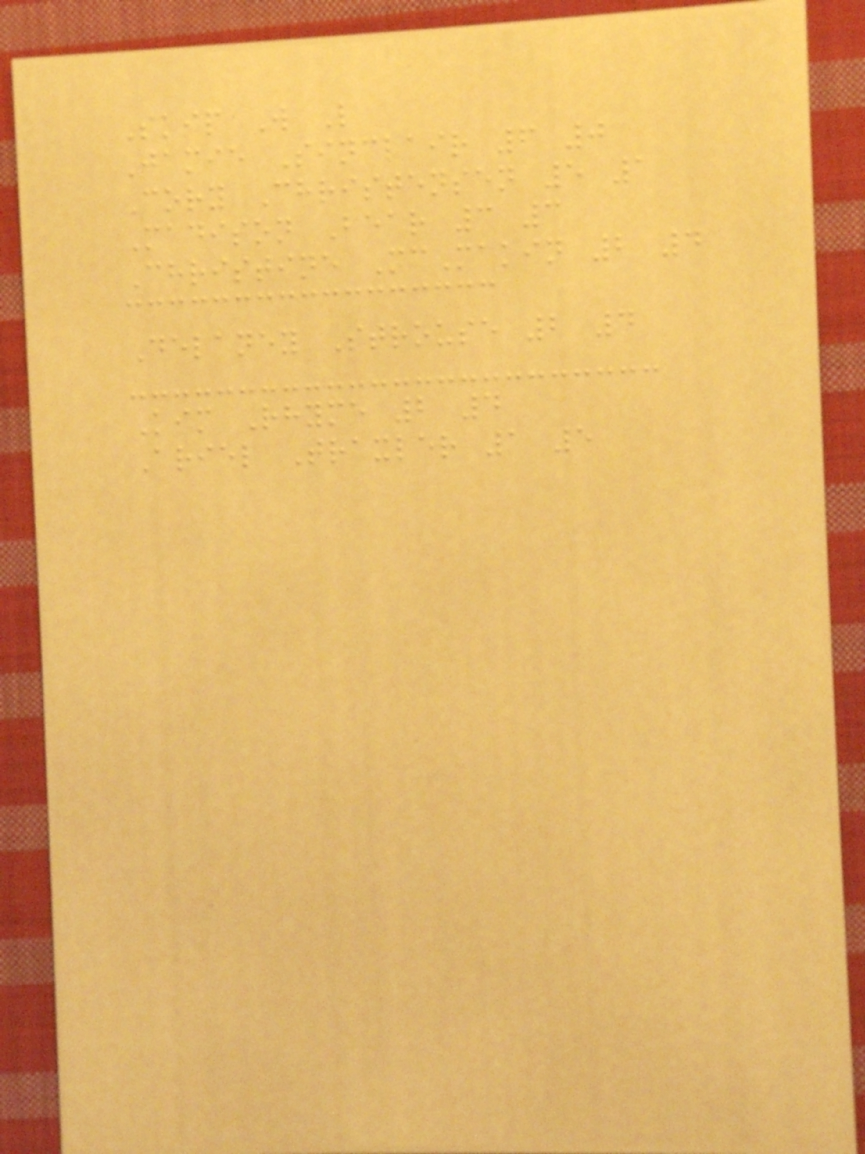Skip W L
Jamie Sinclair 6 0
Cory Christensen 5 1
Madison Bear 3 3
Christine McMakin 2 4
Delaney Strouse 2 4
Kim Rhyme 2 4
Ariel Traxler 1 5
